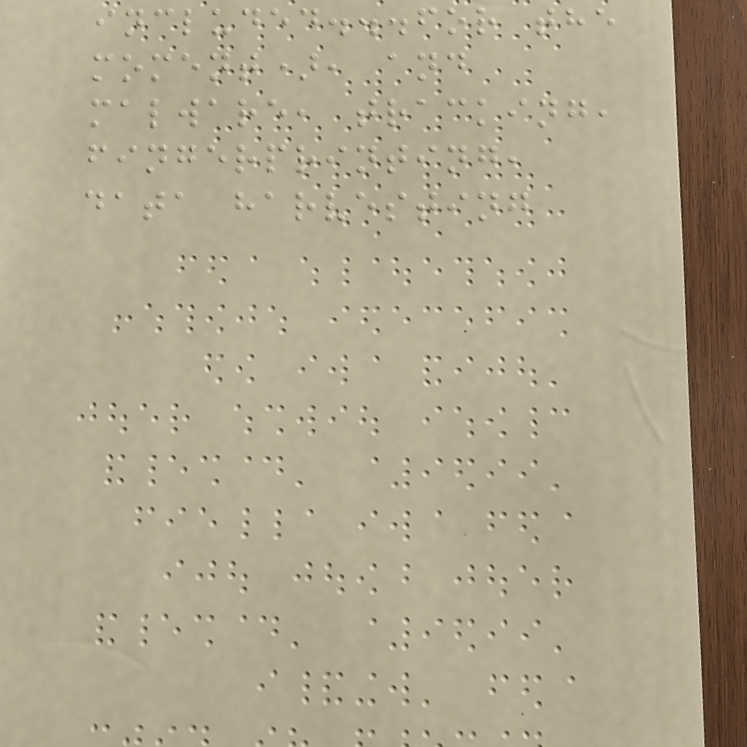included...for the
moment), and
malware, tracking,
fingerprinting,
data harvesting
